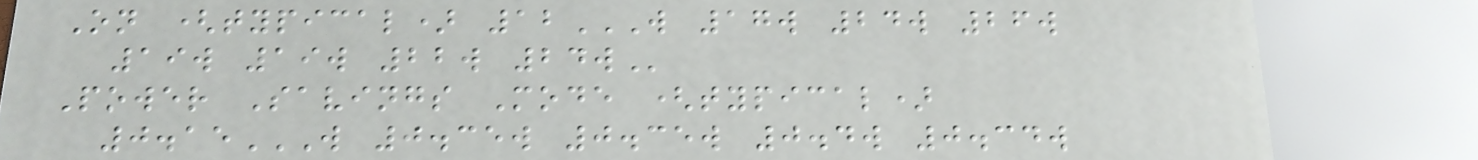On (typical) 12W 17W 24W 26W
19W 19W 22W 24W
Power Savings Mode (typical)
0.15W 0.35W 0.35W 0.4W 0.34W
